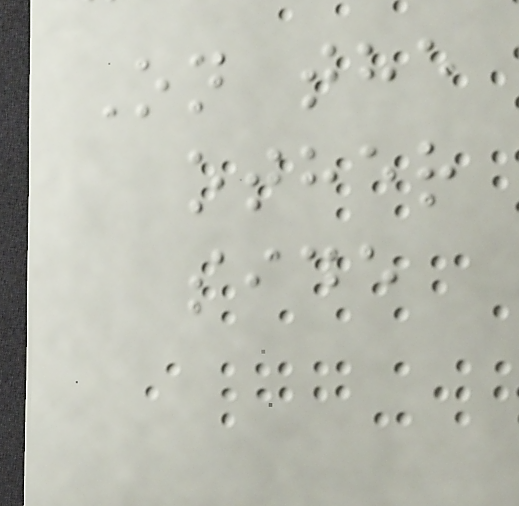On the
other
side
